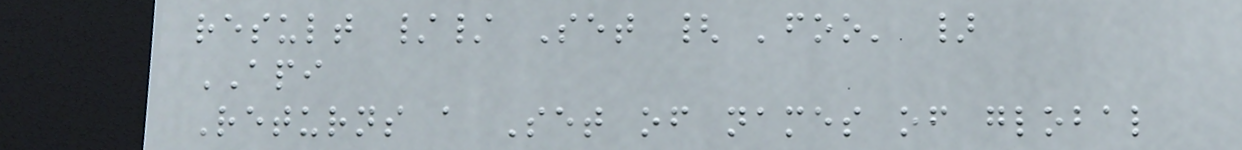result // Set { 'foo' }
API
Returns a Set of names of global
